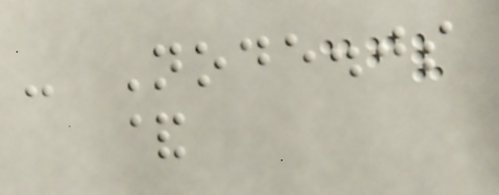- Node.js
&
